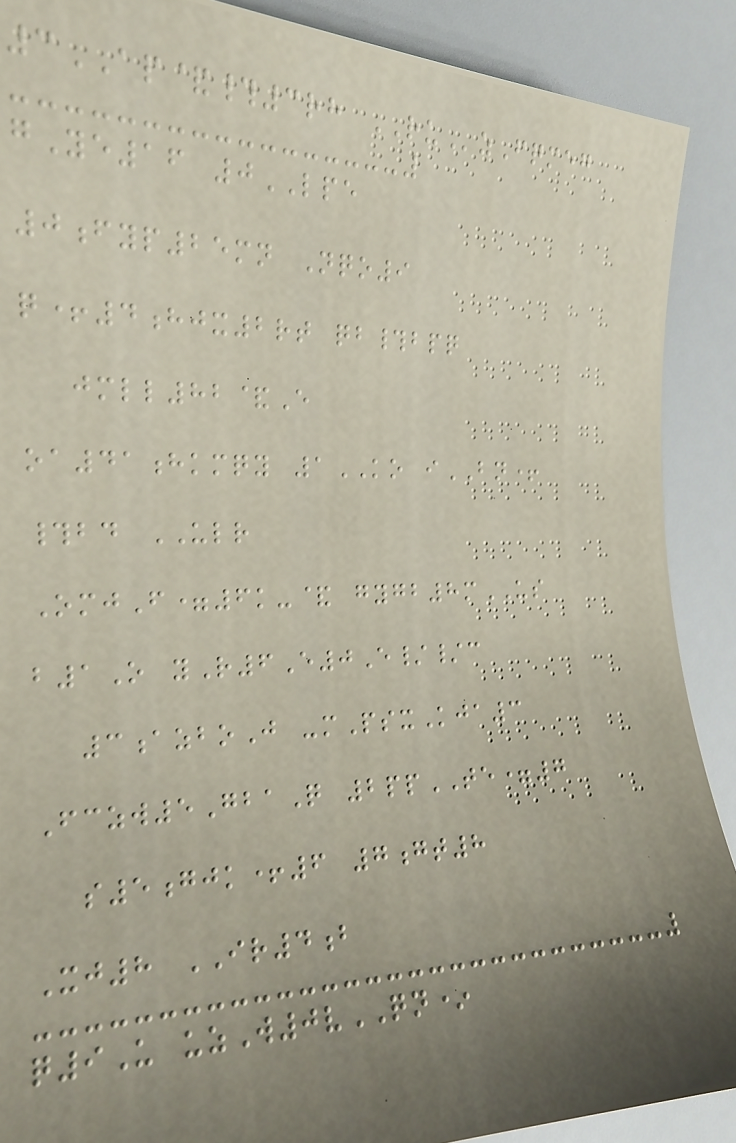3AP&#3rh RUzFqmeg
gYe16 0LPE
0fyp25mn Nqo9
q+4hjx2rt qb#bpq
jmll82&E
oa41hkmqy 1KO iBN+
#bd ULR
OmjF=6k-& gygb8mUS
b1O yR6E0E//c
3azboJ -mPsxKja3
Fczw5GbaQ 2ppTE=7
s5gjk+6 7gt8
Xj8 IR4b
q9U uzW0vQN*
